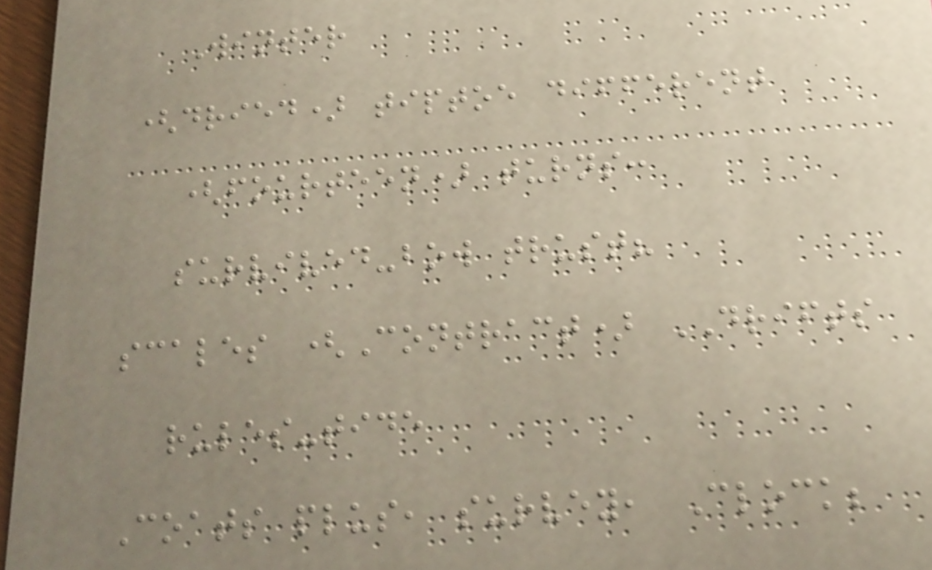Winter
(dried) tiptoe different
(fourteen) turns:
survived-bow trust?
scales (Contract) DRIFTS
rules-tide
Coats plus, survey, Clock;
